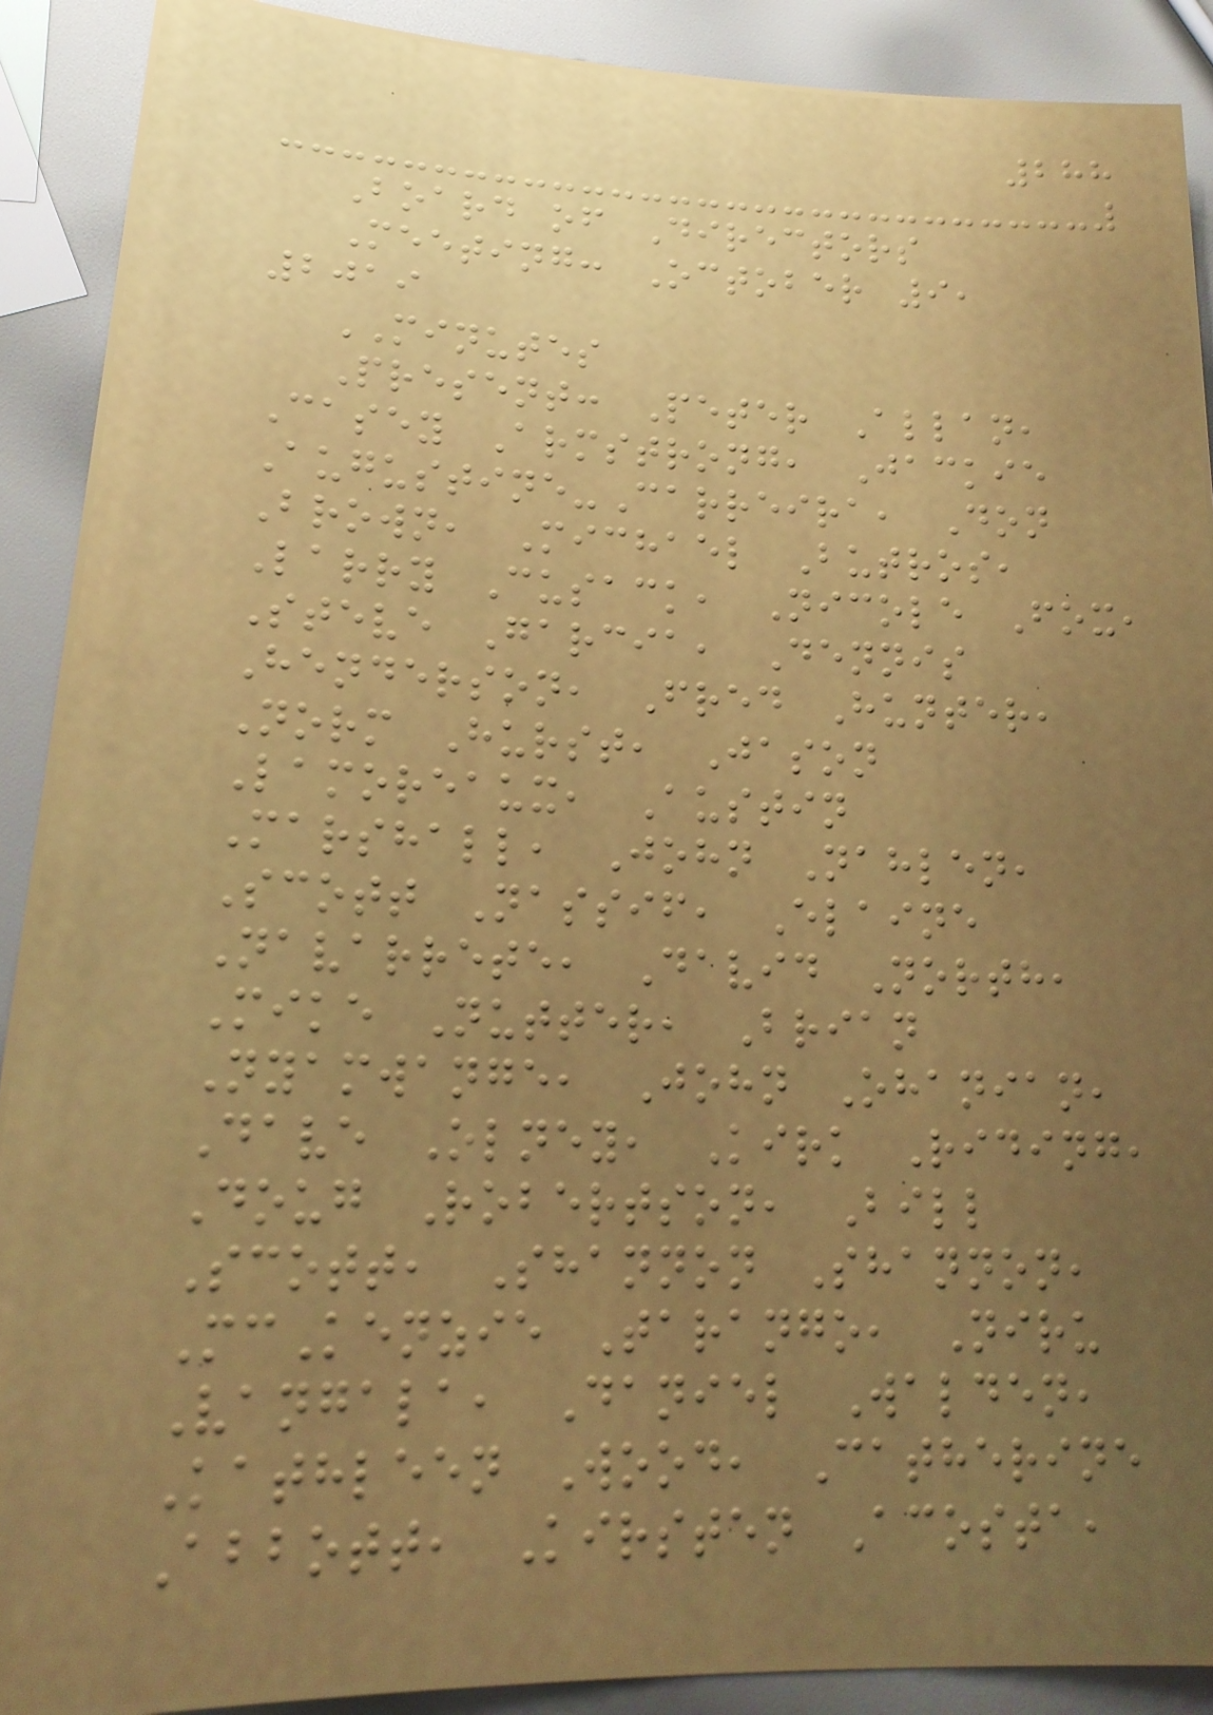288
Board of Directors
Meeting: October 9,
2019
MINUTES
Present: Peter Allan,
Casey Armstrong, Jackie
Augustine-Carreira, Don
Brown, Michael Butros,
Larry Cusack, Nicole Fox,
Steve Garcia, Dennis
Henderson, Fred Hunter,
Norm Hurst, Jason
Lamoreaux, Austin
Marshall, John Nahlen,
Scott Nassif, Elaine
Navarrete, David North,
Mike Nutter, Brian
Nyamwange, John Ohanian,
Dave Olney, Kirk Riding,
Doug Robertson, Bill
Scott, Shannon Shannon,
McKenzie Tarango, Niru
Vangala, Daniel Walden,
Kathleen Wood, Catherine
Abbott, Kirsten Acosta,
